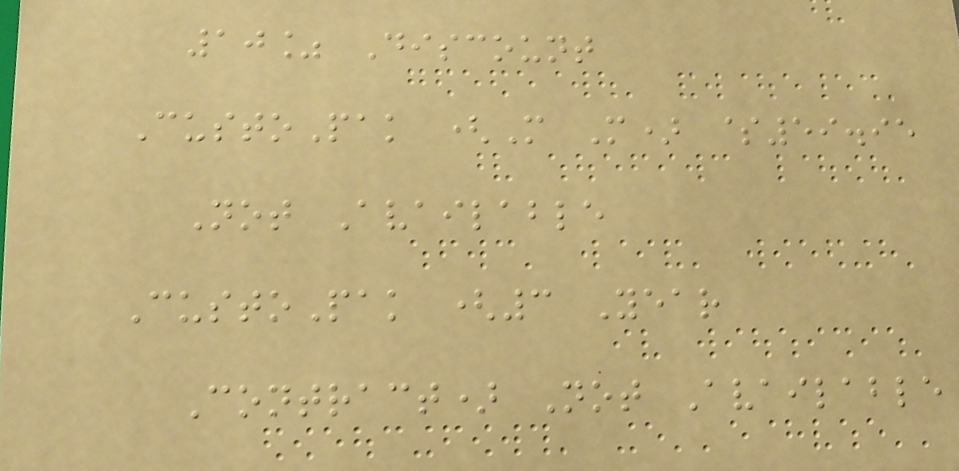10% Discount
CustoPak (M M) $59.95
Not Available
CustoPak (3 Year
Contract) Not Available
